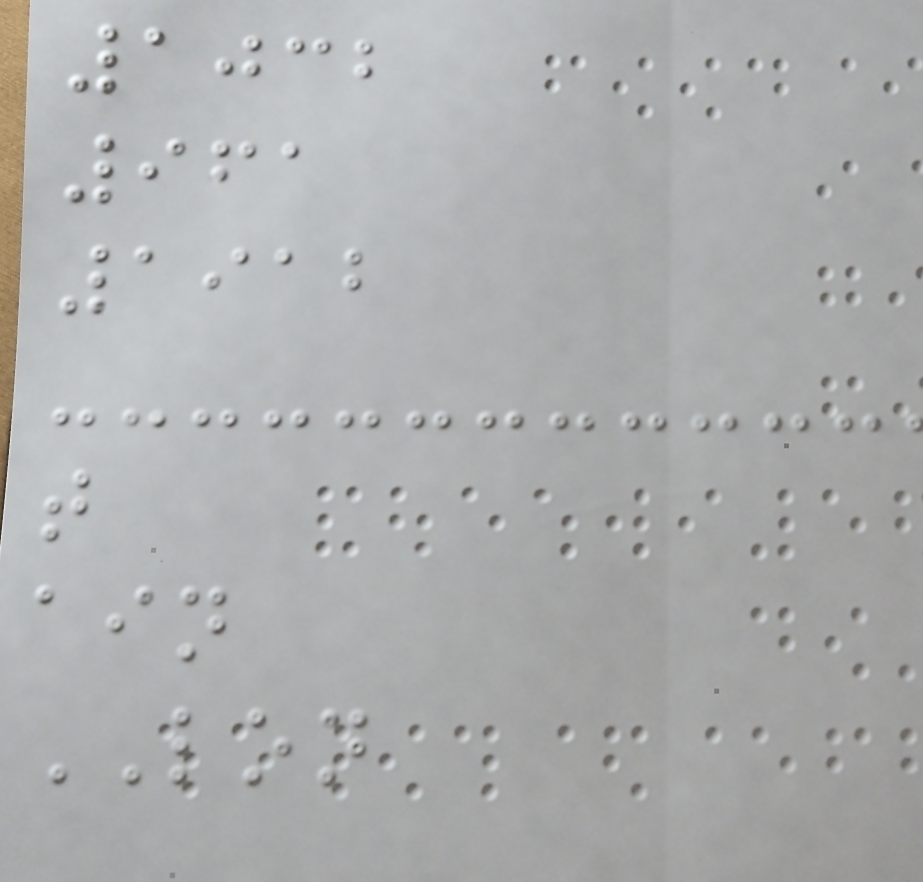1032
961
1912
t
ain
LON
